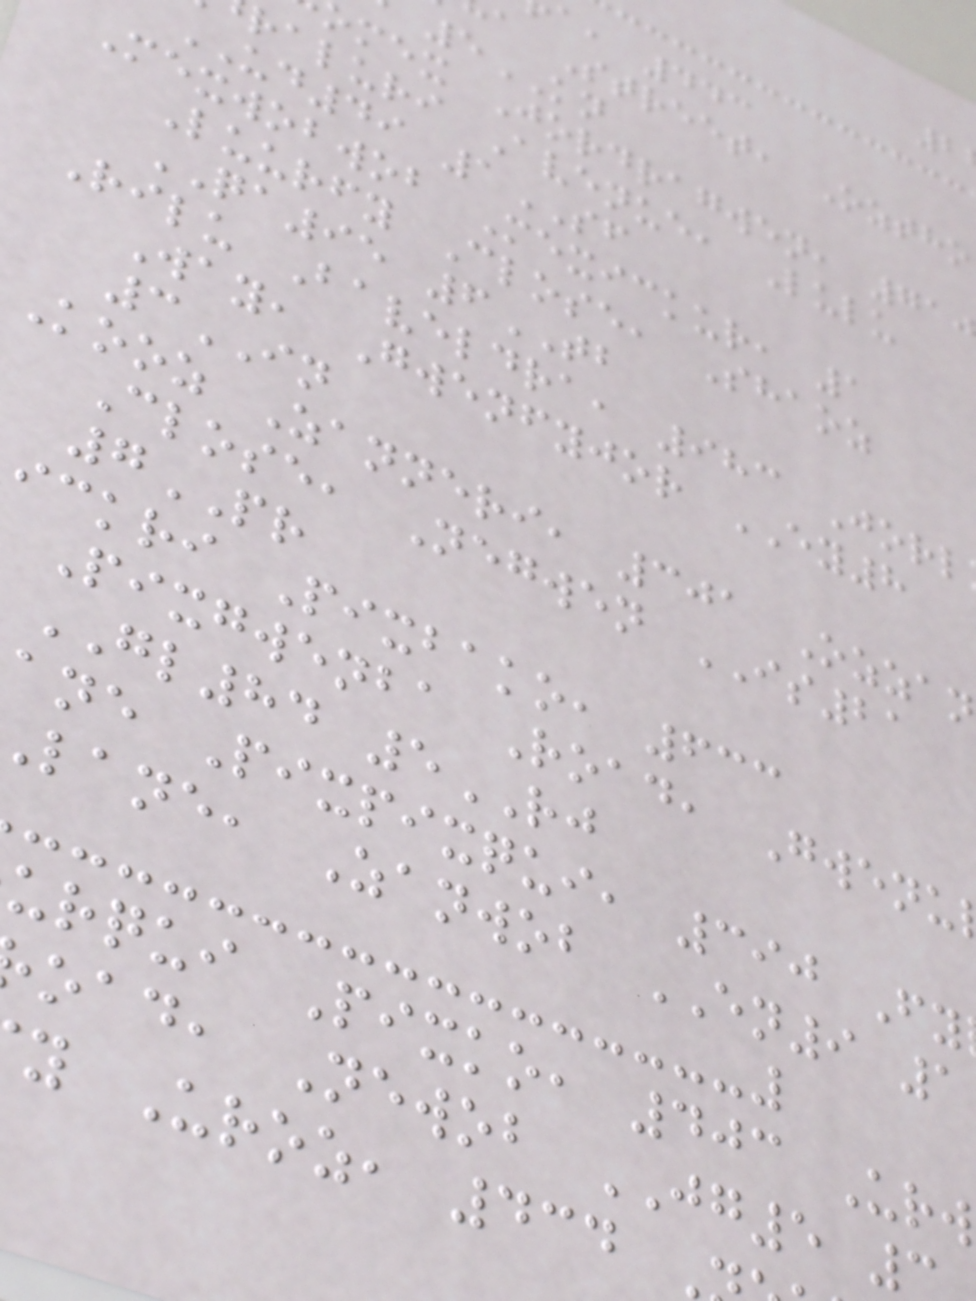a, 443
a Street, Oztho
5KN
omex Jordragwen, 71
raluri Avenue, Lulu
UD49 1SF
Mexwobwob Mexickur, 1
Luurfy Close, Shaoz
QA95 6TB
Rilu Baveldra, 983 Jorl
Way, Gwenfyjor EY8
3IN
Kooz Zanneri, 301 Ozzan
Close, Negwen IS21
7PR
ickri Pixbako, 633
Pixgwenba Road, Gwenu
GL84 5RJ
ane Pixpixqui, 390 Fy
lane, Zanwob EN9 1
urqui Pixko, 403 Urw
oad, Newob JG5
y Uroz, 434
